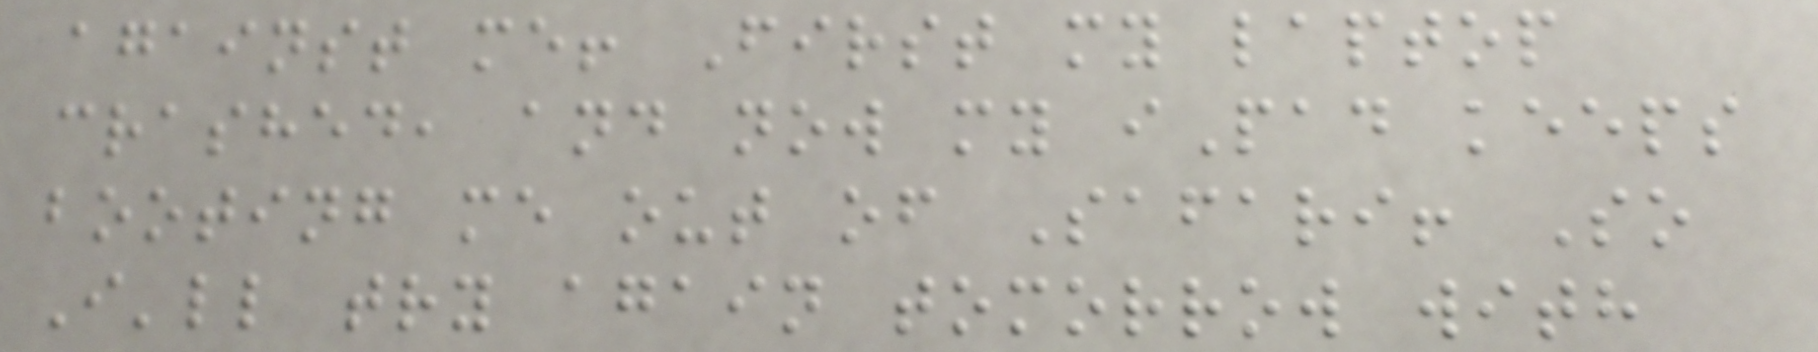against me! First my laptop
crashed, and now my iPad keeps
booting me out of Safari! So
I'll try again tomorrow with
